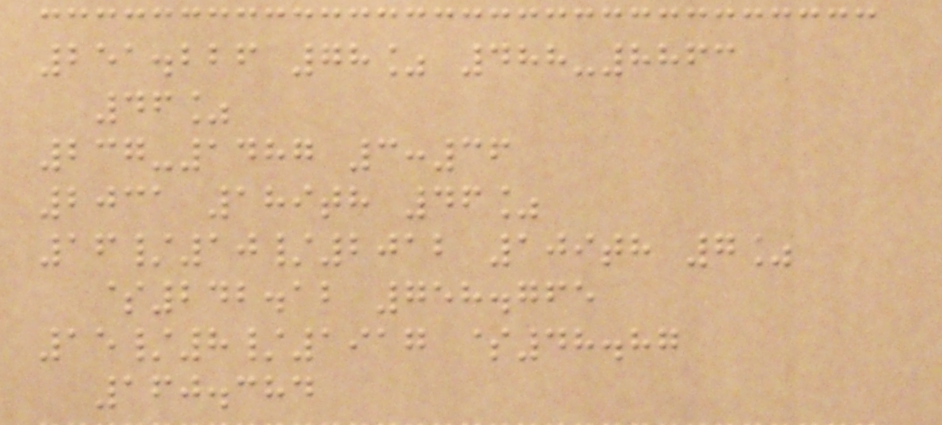251.226 78% 488-8863
46%
237-1487 3:36
2031 189th 46%
16/10/2012 109th 7%
$242.12 758.765
15/8/1917 $48.87
160.384
